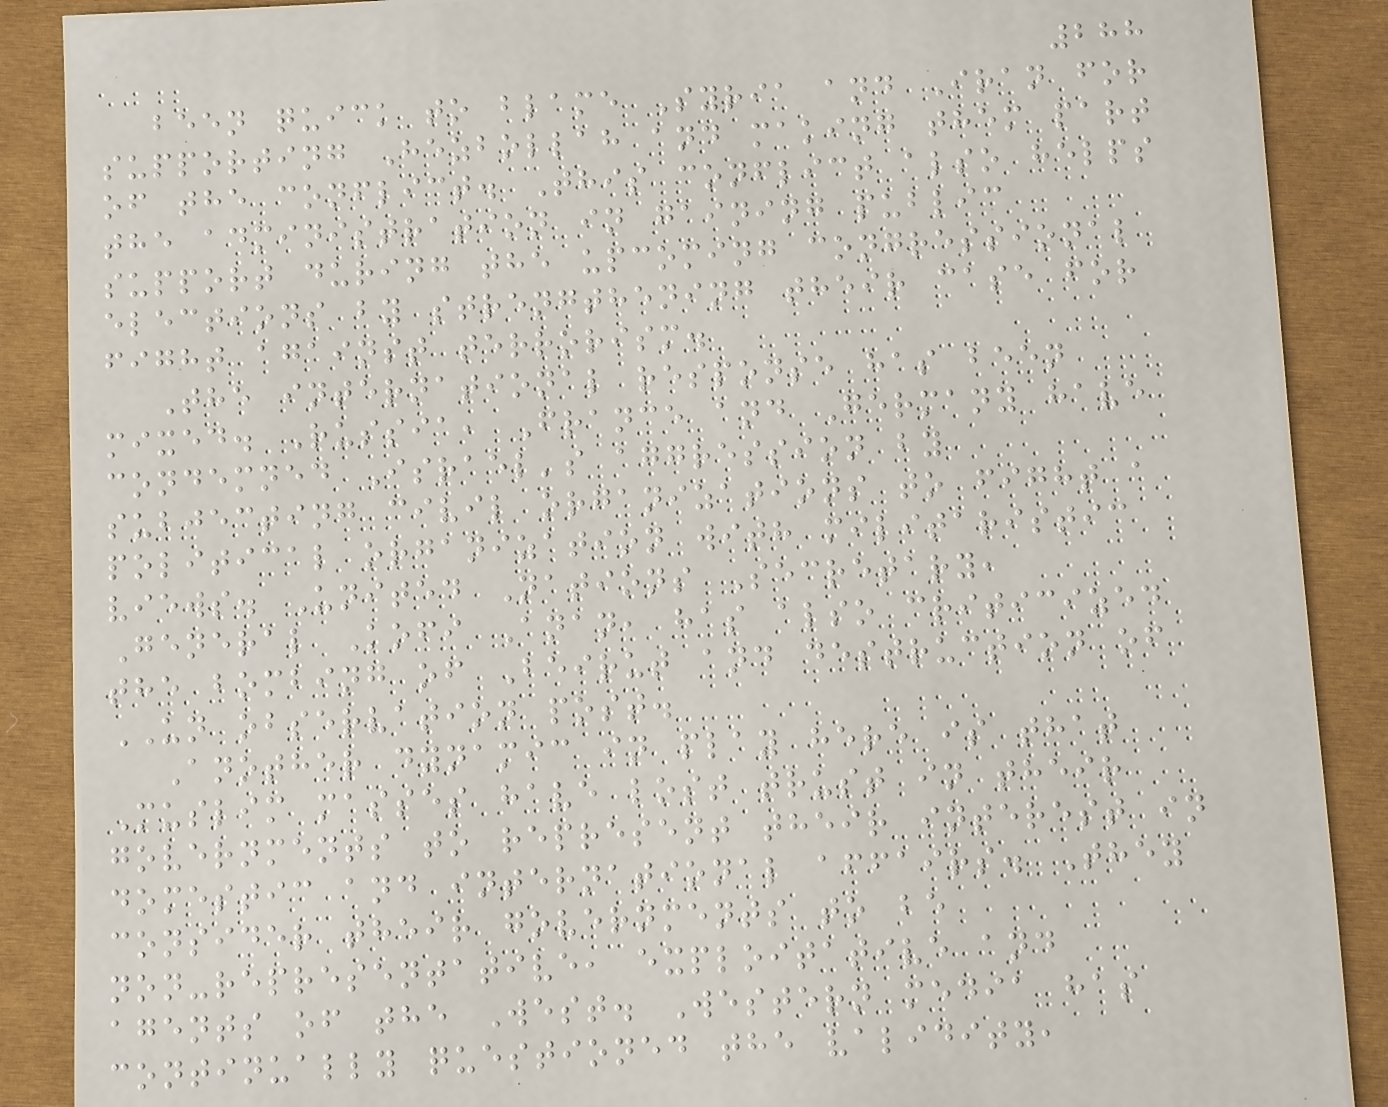288
been quick to blame Syria and Iran for
supporting Hezbollah and making them part
of the conflict. This conflict also helps
the administration in gaining public
support during the upcoming congressional
elections by strengthening their case for
fight against terrorism.
The international response has been
mixed. Russia, France and Germany have
condemned Israel's aggression by
subjecting civil organizations to fight a
political organization with militaristic
views. United Nations Secretary,
General Kofi Anan, has also criticized
the bombing of Beirut and destruction of
UN observation post.
Another dynamic in play here is that
Muslim masses have lost trust in their
governments to represent their interest in
domestic and international affairs. They
consider their governments to be
non-representative, exploitative and
agents of the West. Western media has
continually questioned the validity,
